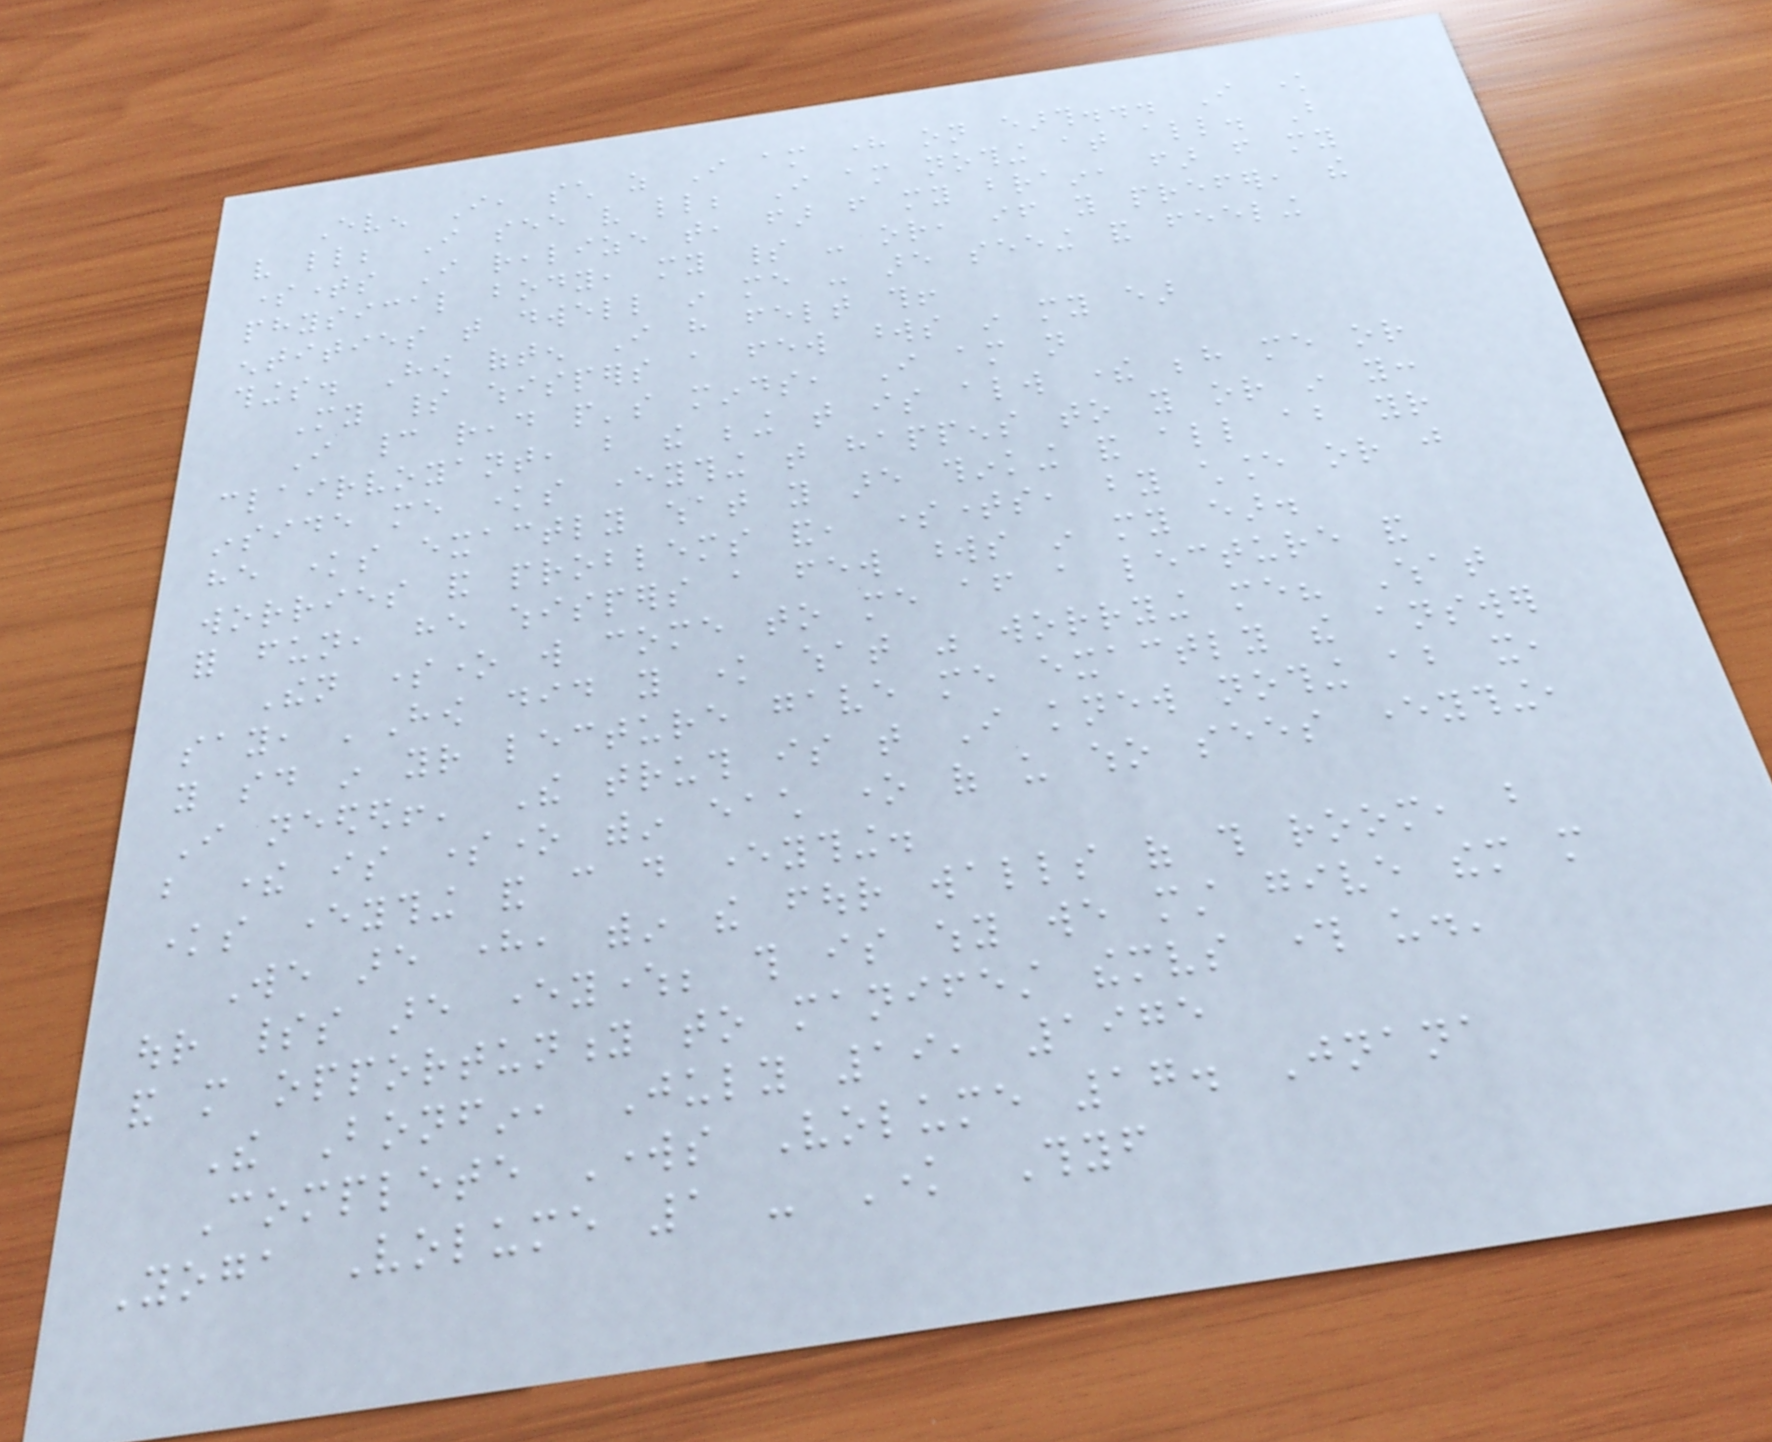Even I, such as I am here on earth... I know
very little; I see very little; I am nothing at all. But
sometimes I realize that, far from my brain, far from my
physical body, my spirit - or, if you prefer, the
entities that dwell in me - are seeing and feeling
things. How often I have felt this!
My spirit whispers a few words in my ear
I cannot read people's minds, I am not
clairvoyant, but the being that is always there behind me or
inside me knows everything that happens to you or in you:
he knows exactly what you are thinking and all about your
worries and problems and, sometimes, by chance or just
for fun, he whispers a few words in my ear.
Then someone will come to me after a lecture and
say, 'How did you know what was worrying me? What
you said in your lecture gave me exactly the answer
I needed!' The truth is that I knew nothing about it,
but there is someone within each one of us who sees everything,
knows everything and can do everything.
We are here, within the four walls of this room, but
our spirits are everywhere; this is why we must give them more
and more opportunity to manifest themselves through us.'
The Bonfin, July 19, 1975
Complete Works Volume 17. Jnana
Yoga Volume 1 - Know Thyself
